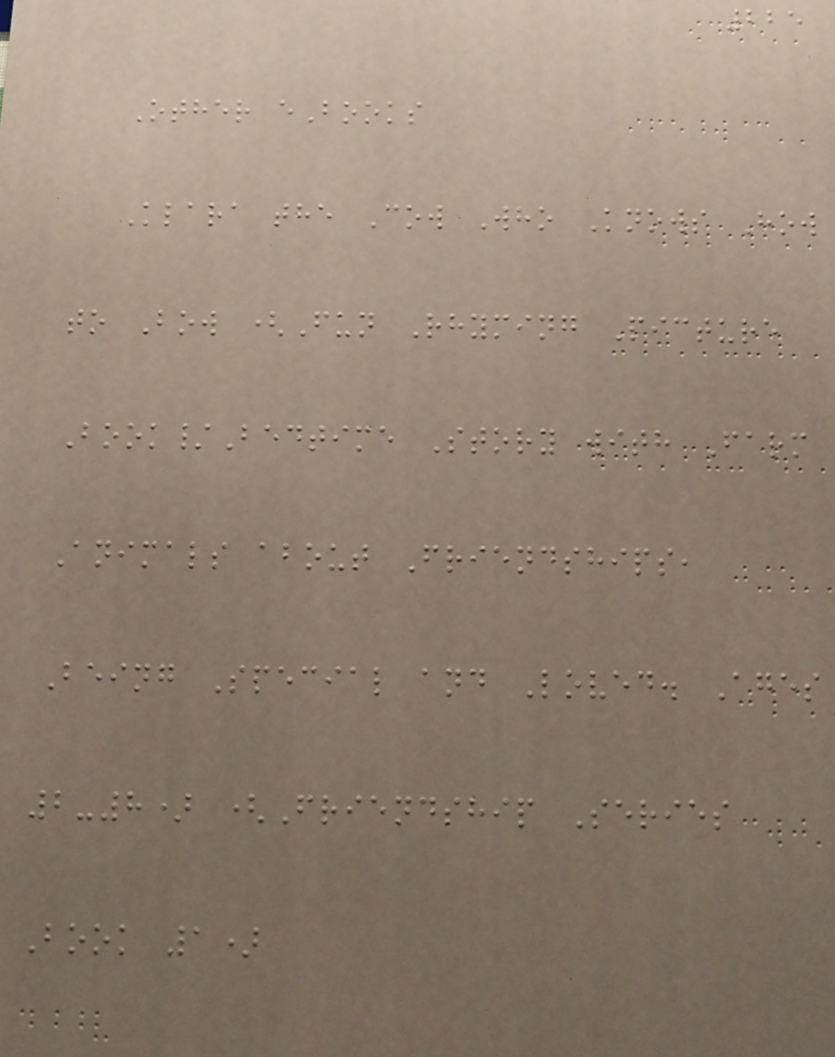225
Other eBooks
Klara the Cow Who Knows How
to Bow (Fun Rhyming Picture
Book/Bedtime Story with Farm
Animals about Friendships,
Being Special and Loved. Ages
2-8) (Friendship Series
Book 1)
